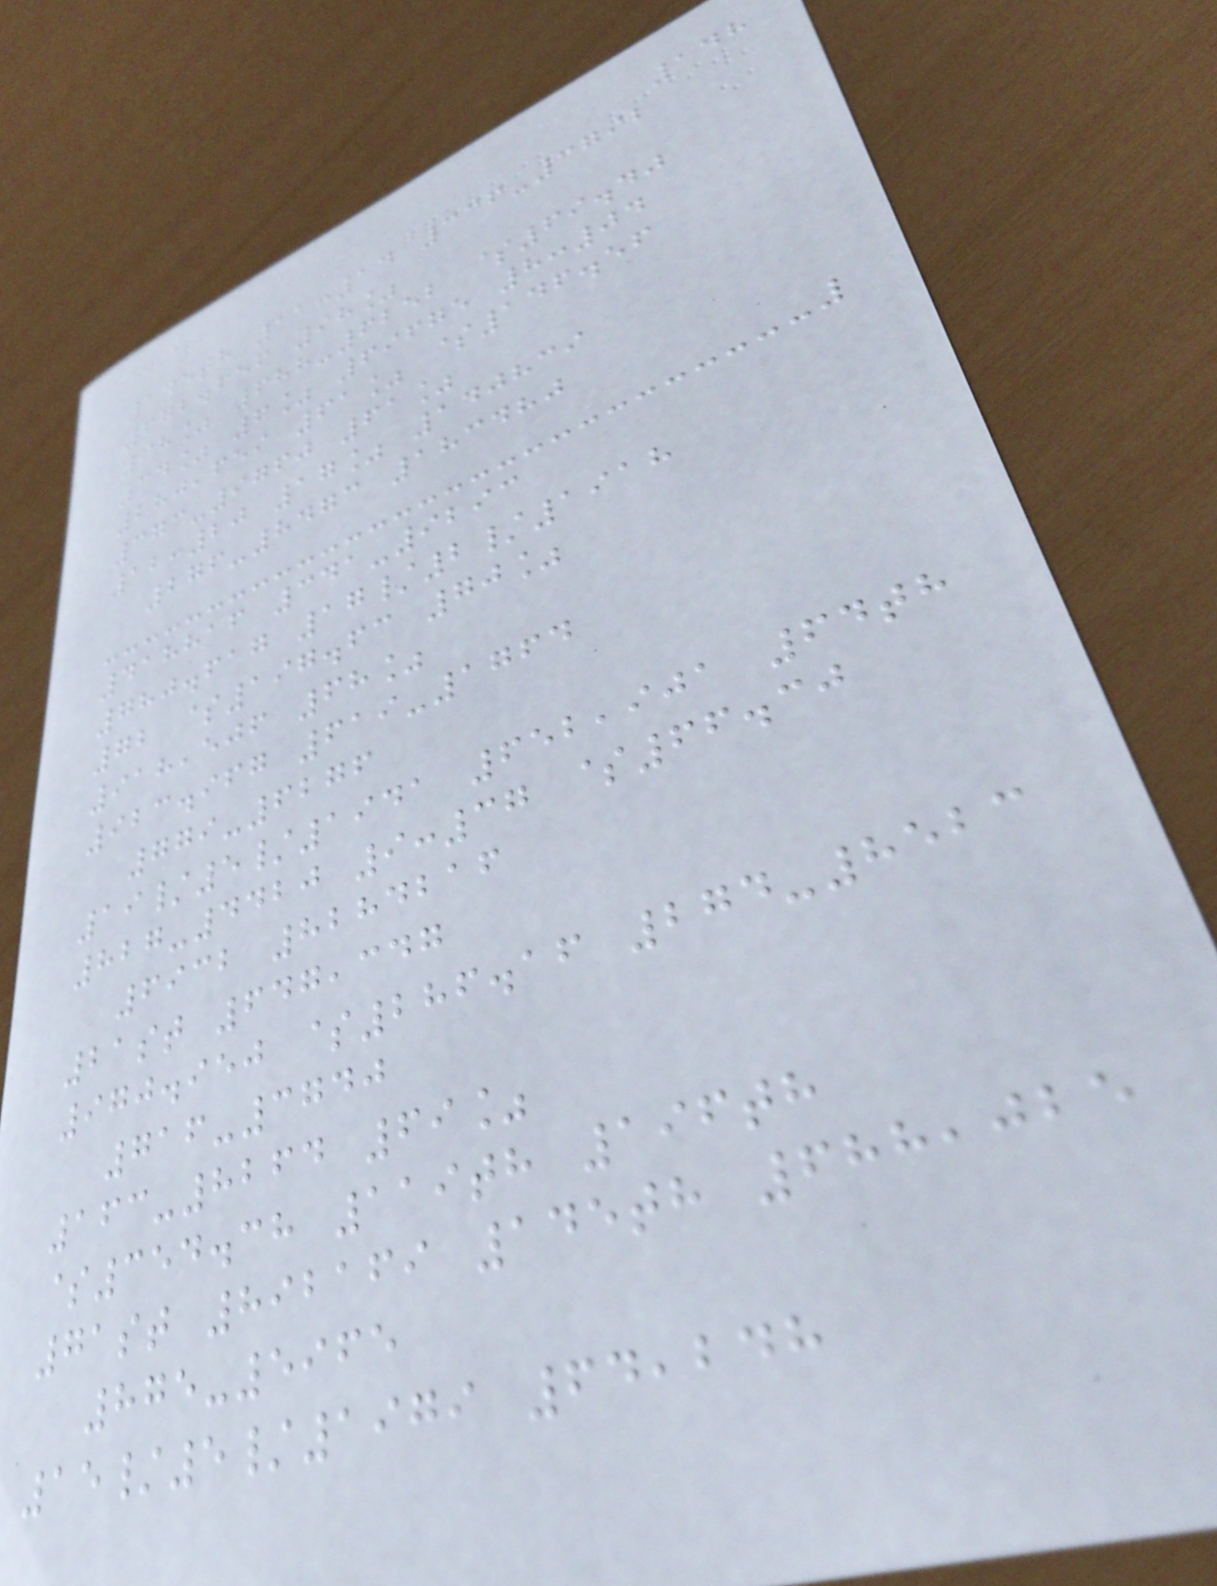148
145th 11:14 336-3792
672.656 98%
68% 688-6252 $69.40
34% 6% 69675 8:04
280,659 61% $146.56
373-9760 61%
12:20 17% 140839
276-8473 183480
418816 341-9293
780.617 17/2/1918
72 $197.63 70%
918,506 68%
923.967 619-1764
779-6276
19/5/1941 652,901 64th
827-4420 9:37 $66.30
6932 8284216
21st 647,347
970.950 $286.16 274-8523
716-3740
163-8264 69%
$354.38 119th 196th
71st 892169 145th 688,025
875-5965
15/5/1979 64,248
